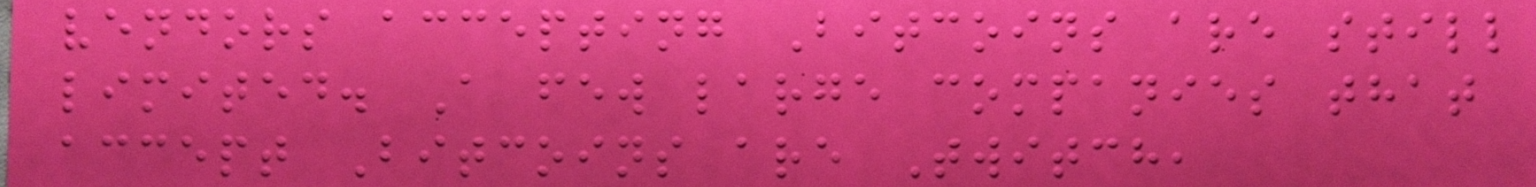vendors accepting Bitcoins are still
limited. A few large companies that
accept Bitcoins are Twitch,
